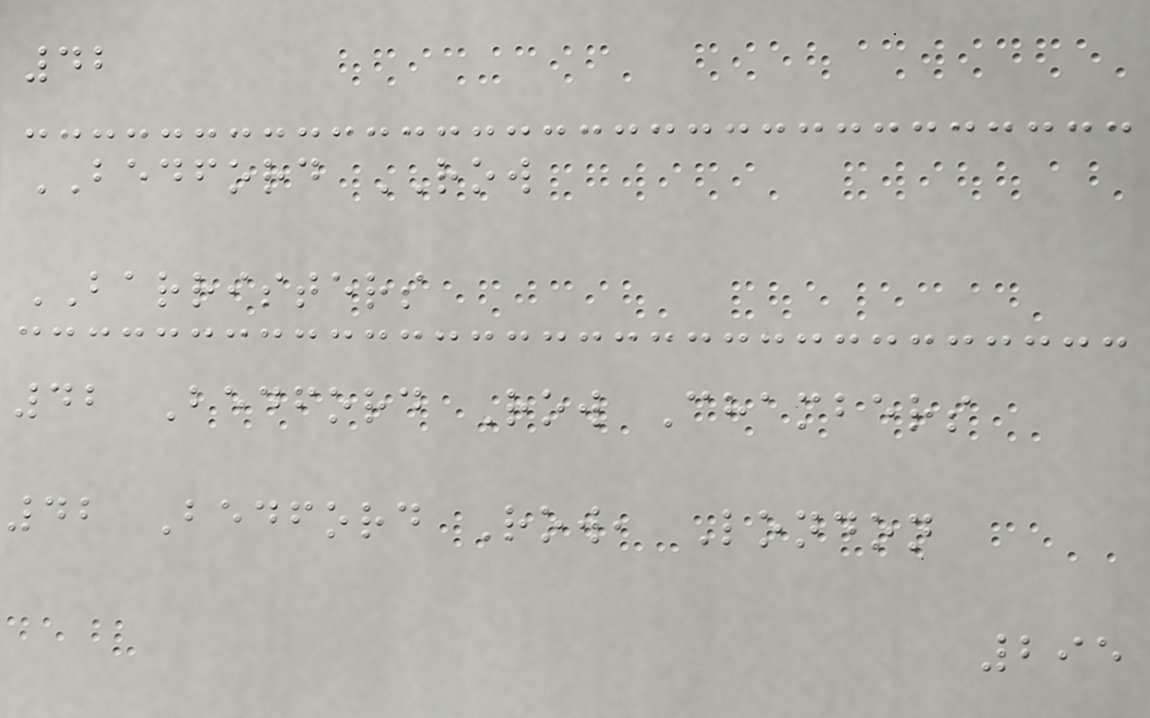42
BEDFORD ROW
BARRISTERS
42 Bedford Row Chambers
42 Bedford Row, London
295
